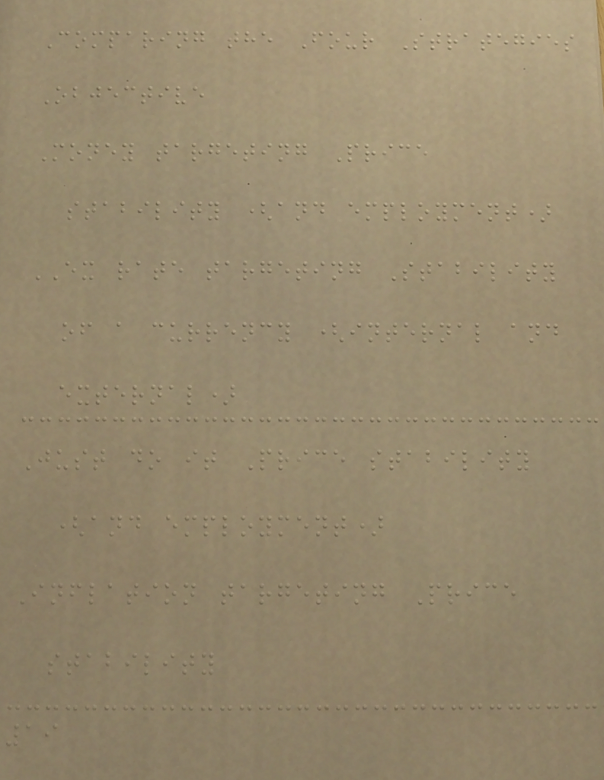Comparing the Four Strategies
Objective
Money targeting Price
stability (and employment)
EX rate targeting Stability
of a currency (internal and
external)
Just do it Price stability
(and employment)
Inflation targeting Price
stability
19
